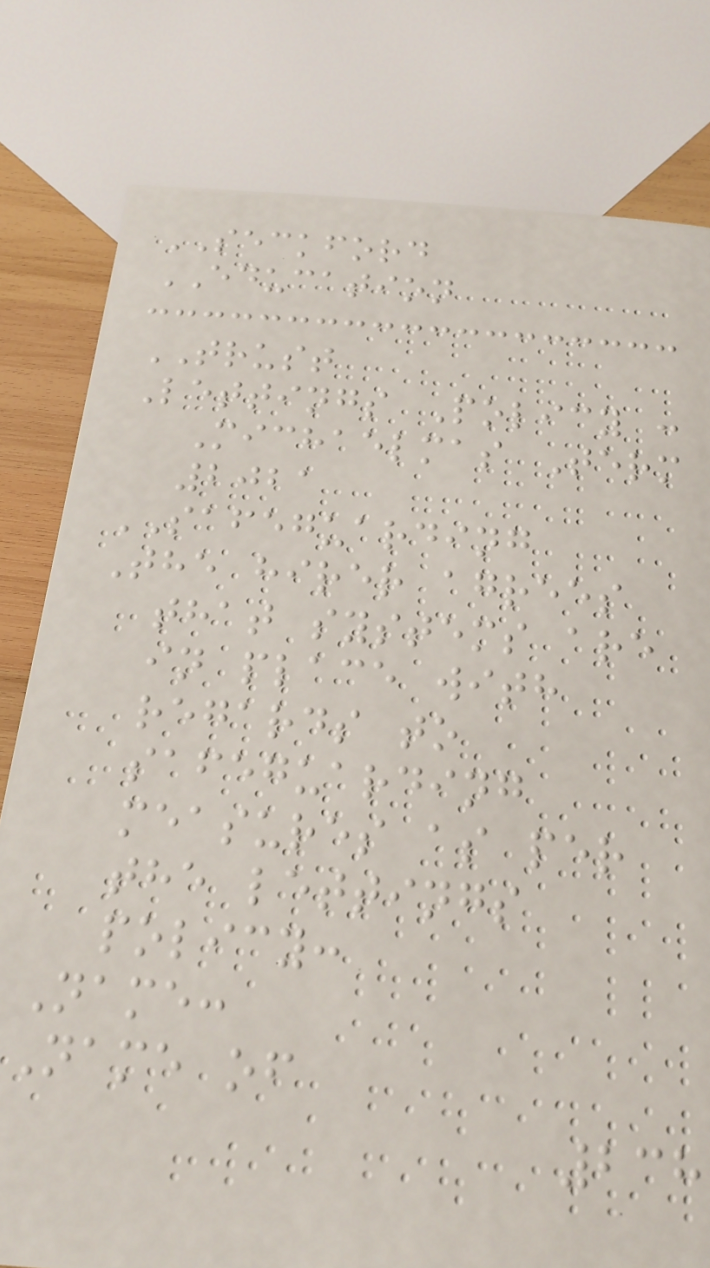SECKFORD
EDUCATION
TRUST
Lettings Policy :
Michaelmas Term
2021
SAFEGUARDING
The hirer agrees
that systems are
in place with
regards to
safeguarding
measures as per
the lettings
policy:
Name:
Name of
238
